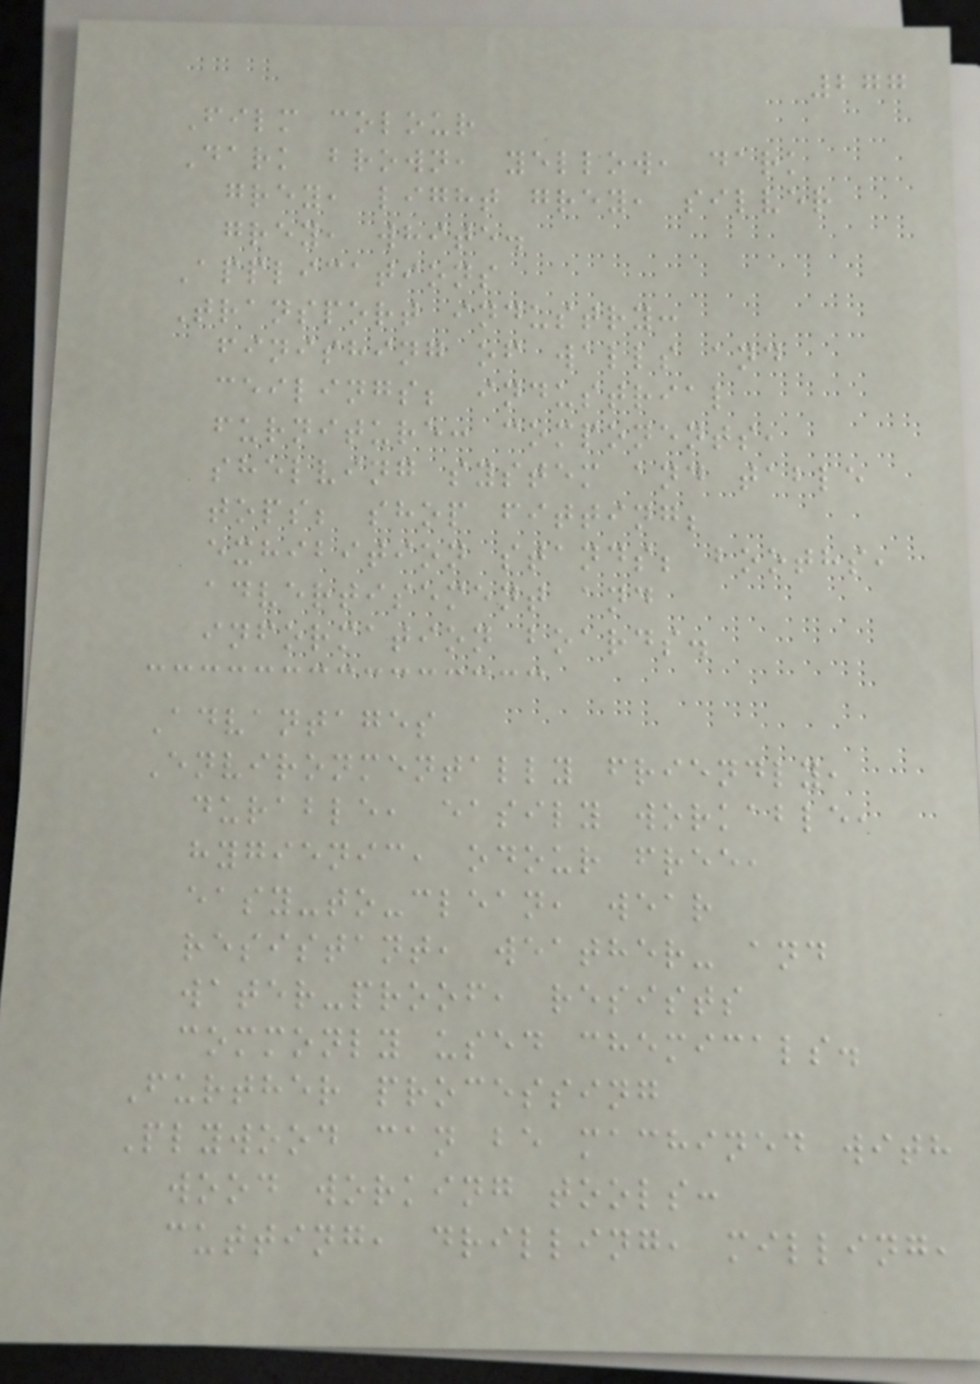277
Film colour
Dark brown, yellow, dark
grey, light grey, silver
grey, white.
Applications
Transport industry:
finishing of walls and
ceilings; industrial
furniture: components,
shelving system and table
tops; shop fitting;
exhibition stands; booths,
advertisement and
information boards.
Advantages
Environmentally friendly,
durable, easily workable,
hygienic, odour free,
easy-to-clean, wear
resistant, weather- and
water-proof, resists
commonly used chemicals.
Further processing
Plywood can be machined with
wood working tools:
cutting, drilling, milling,
